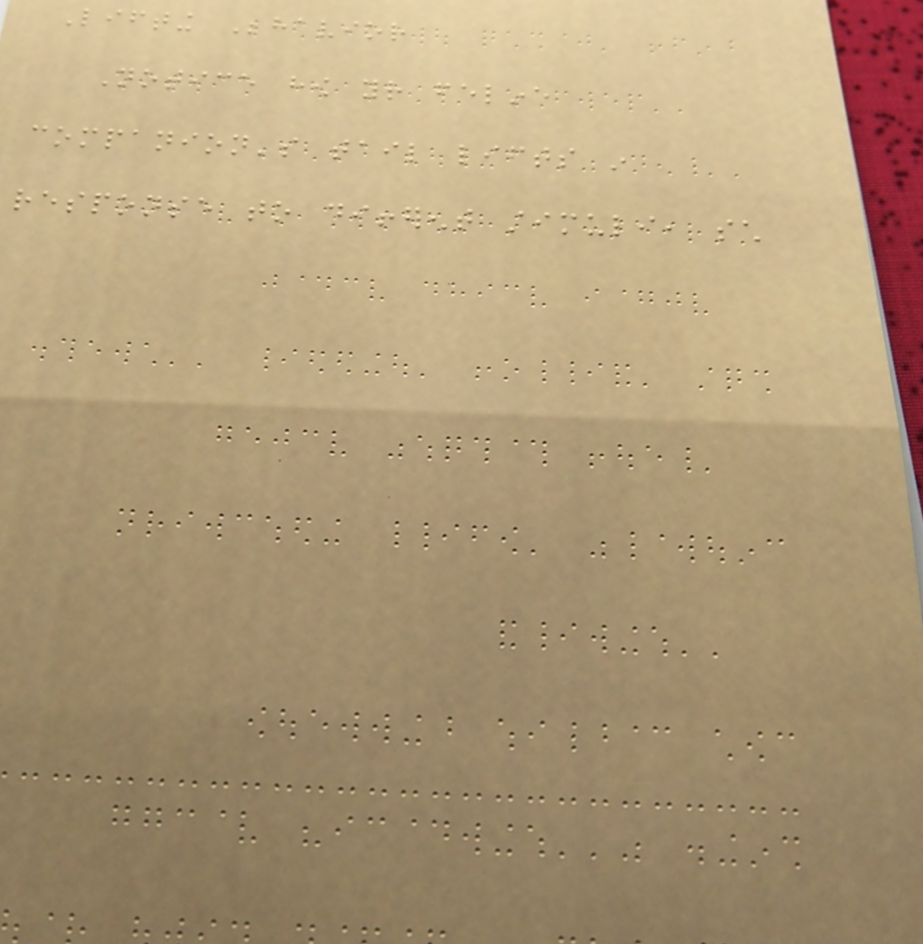Lifting Behavior
Notice how your feline
companion's tail lifts in
response to different stimuli, such
